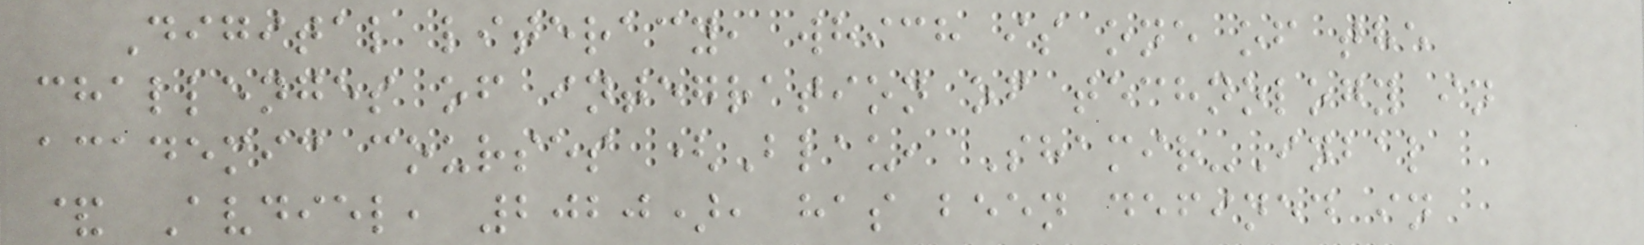Digital literacy, which is one of the
challenges of integration of technology in
academic courses (Blau, Shamir-Inbal
& Avdiel, 2020), has been defined in
